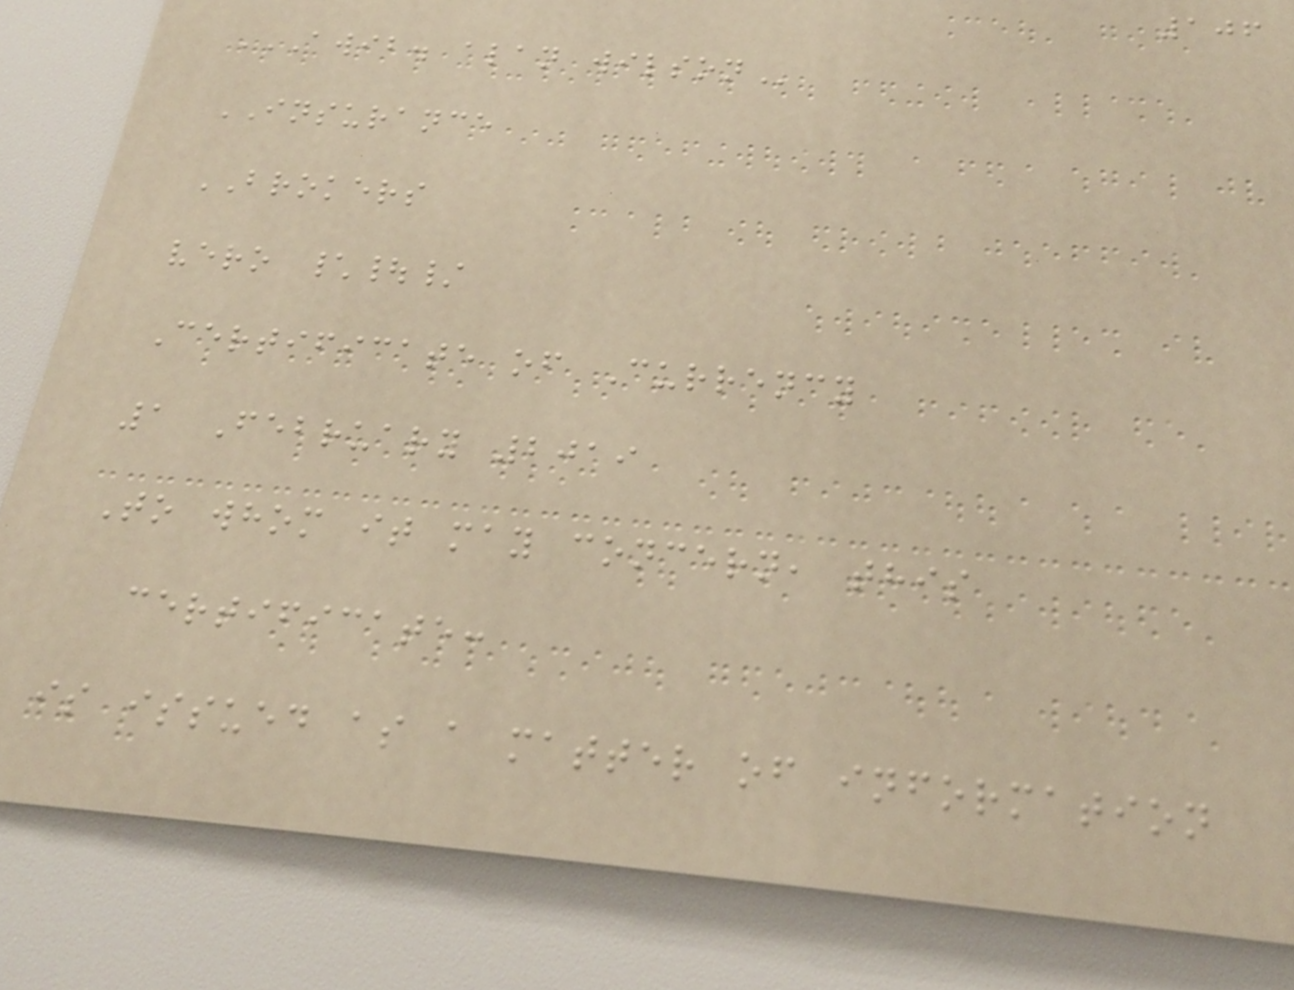106
AWIB. ALAN WILSON
INSURANCE
BROKERS
vero \|/
Certificate of Currency
1 February 2019
To whom it may concern, this
certificate:
is issued as a matter of information
